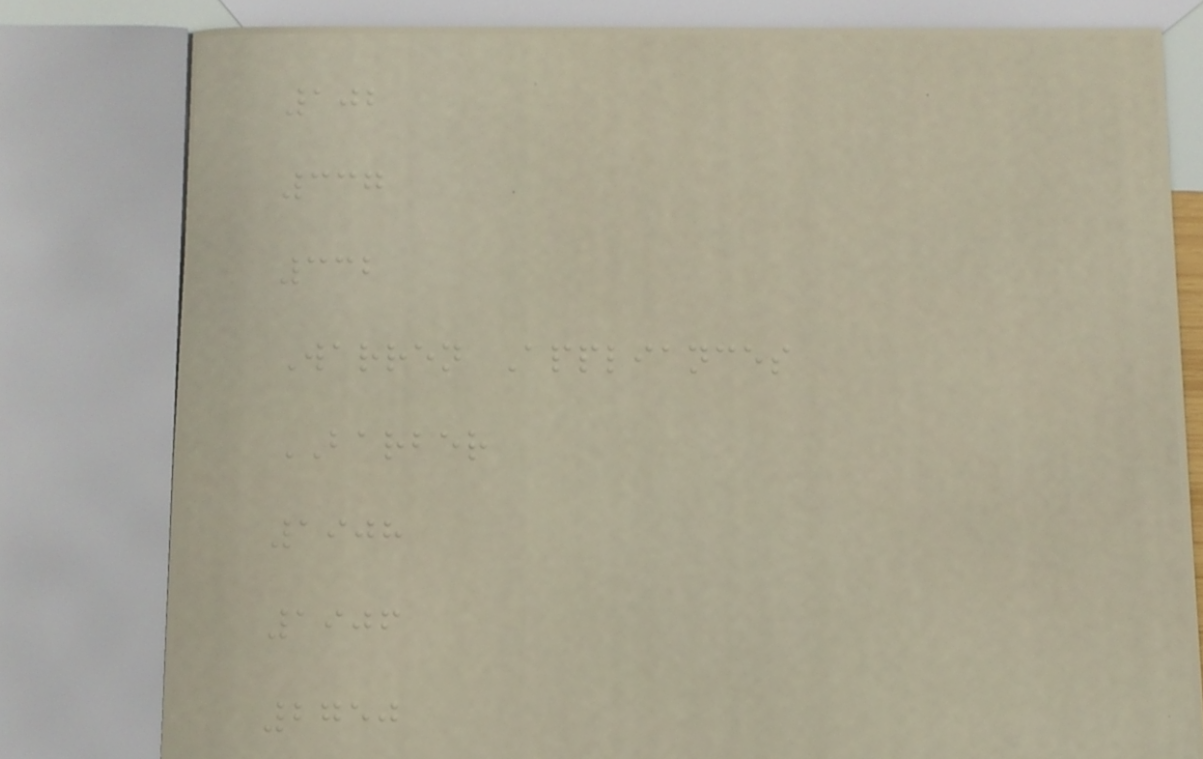102
337
332
Warren Appliances
BARBER
1908
1906
2750
